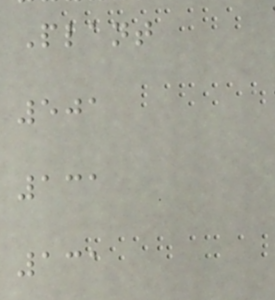Plant
501
131
131
